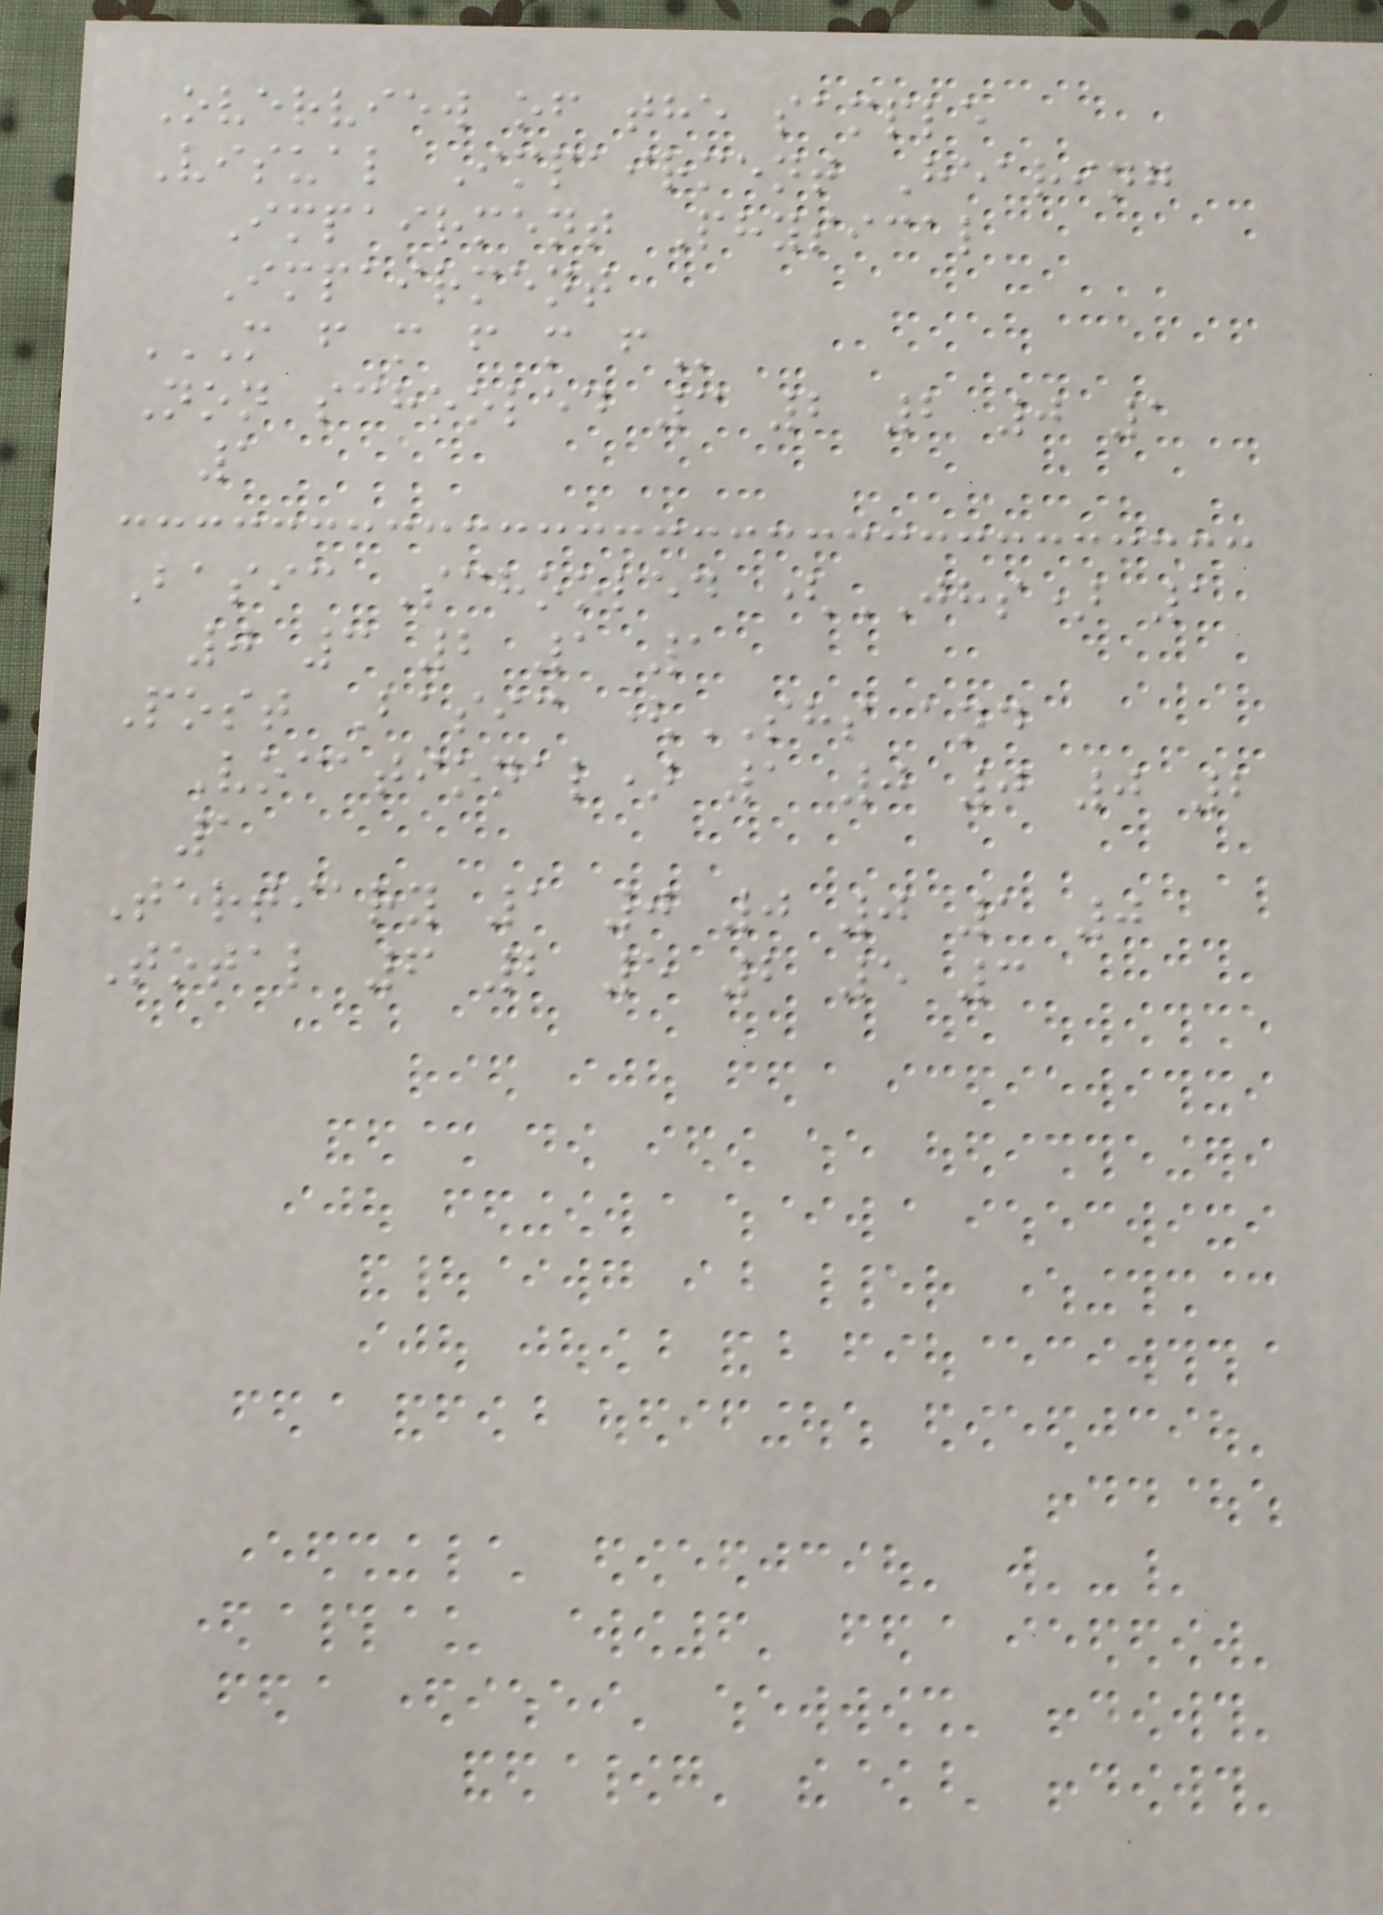Overview of the sample
Visual Impairment Hearing
Impairment Physical
Impairment
M F M F M F
Non schooled 3 2 2 0 1
1
Basic Schooled (JHS) 1
0 3 2 1 1
Post Basic (SHS and
Vocational) 1 0 0 0 2
1
Tertiary 1 0 0 0 1 0
Total 6 2 5 2 5 3
